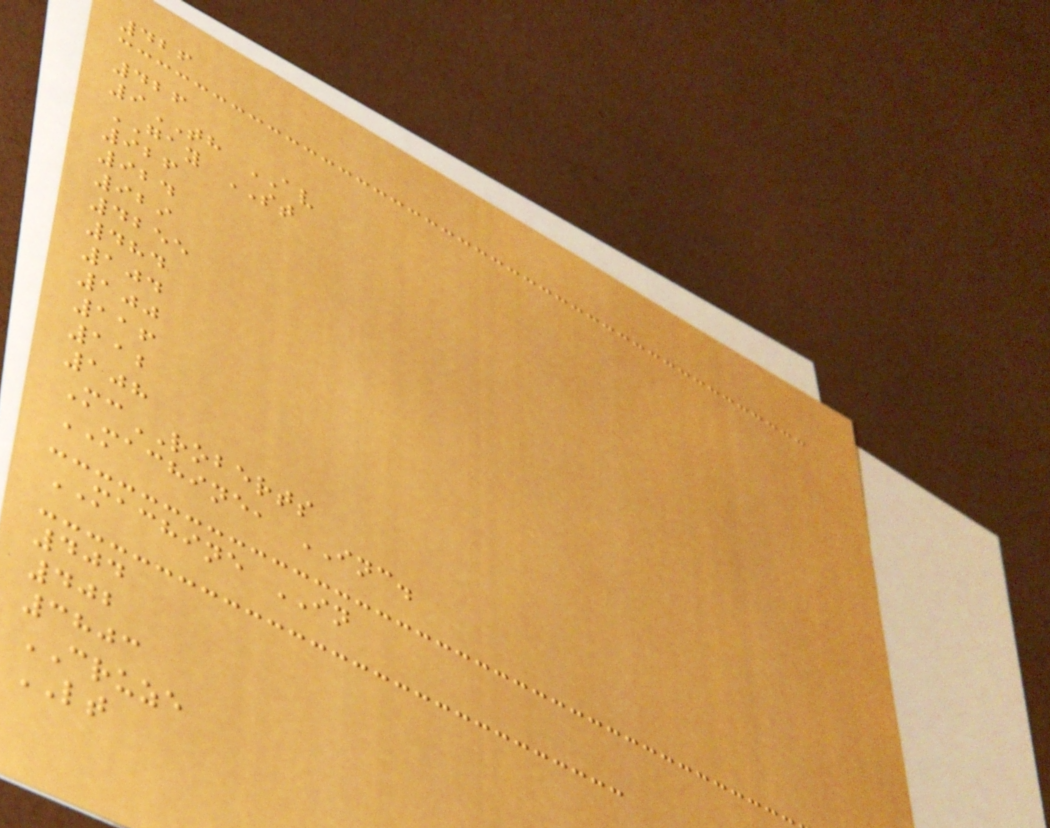426
426
9TH AV
GAY ST
926
924
929
4255
484
104
100
116
112
108
McROBERTS
MACHINE, INC.
MACHINE IN
404
402
3803
CRUZE
LT
